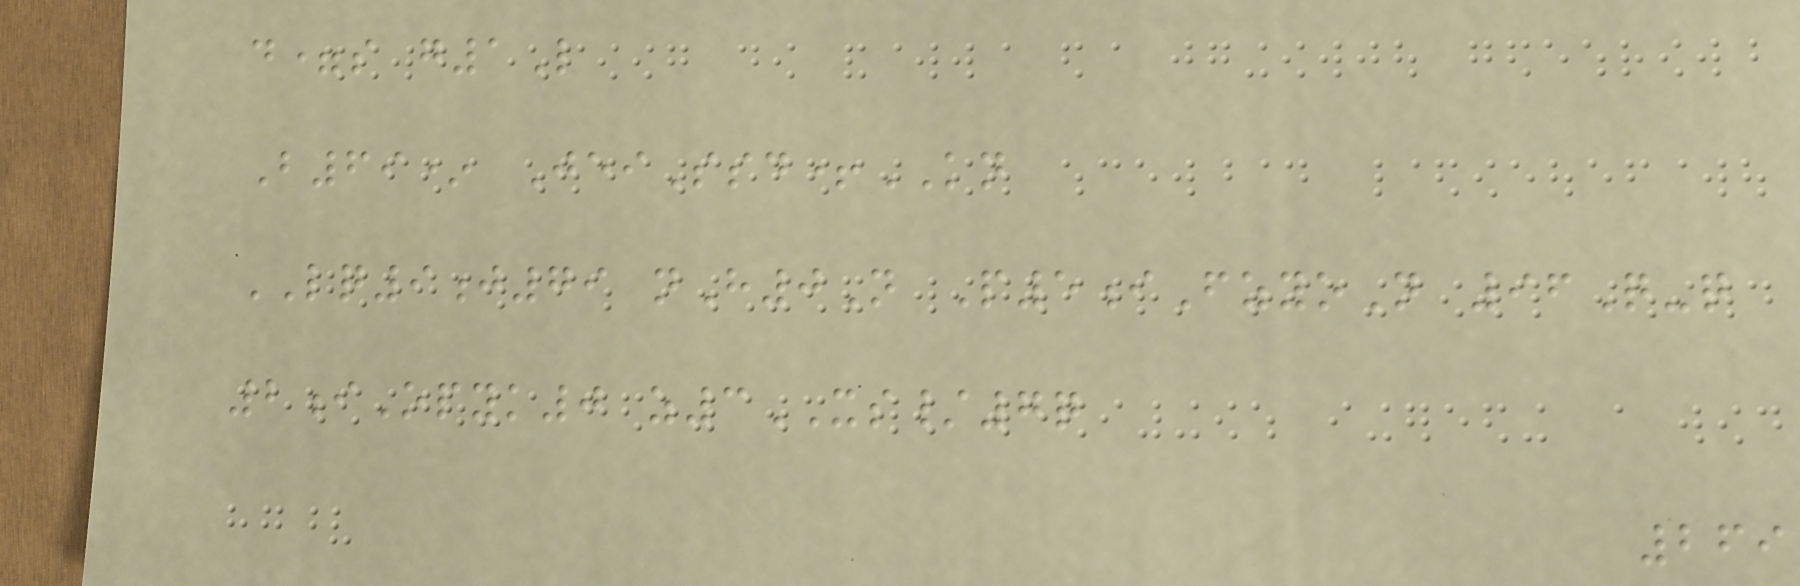d=s g1L
B69* JeiSsd+KN
LQ9j79 nH0N P5iFzyoN 96Q-q
2iOpyk0 z3XS/7q
269
